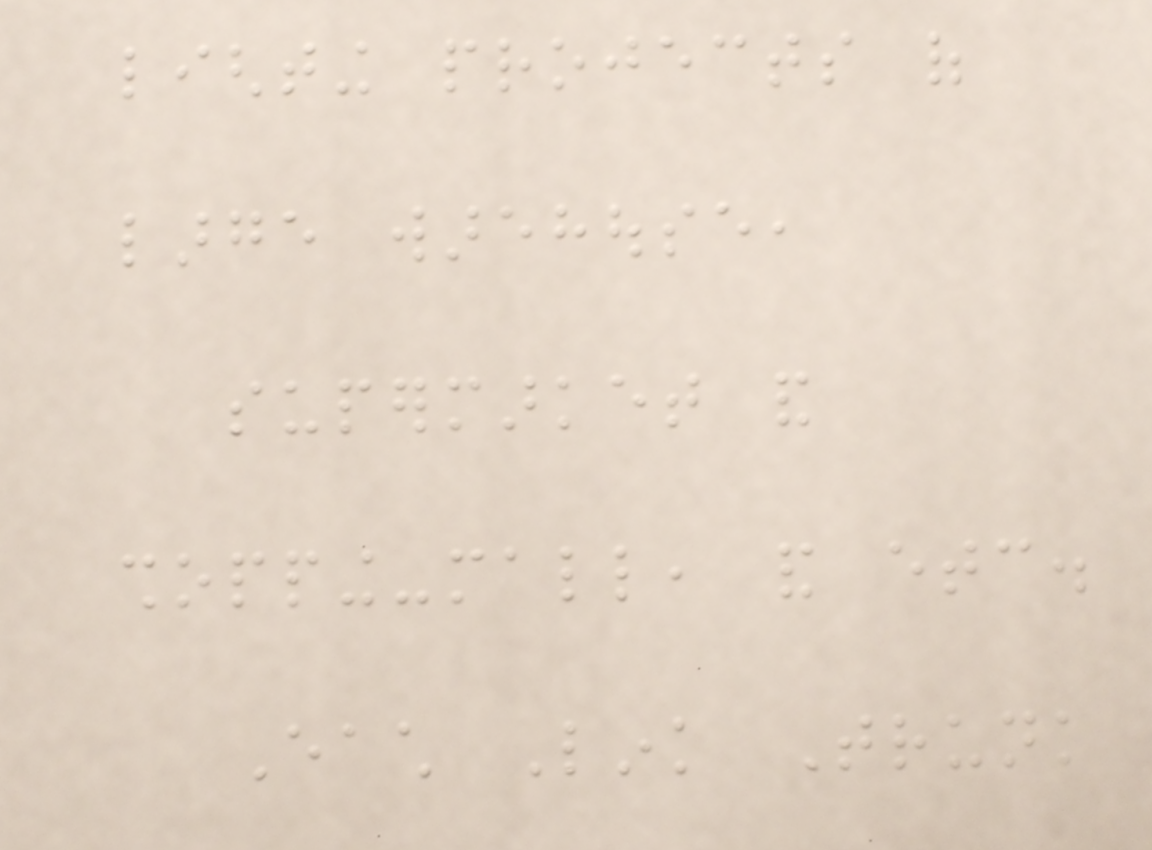lighting projects of
large warehouse,
supermarket and
shopping-mall, and etc.
Each Link Trunk
